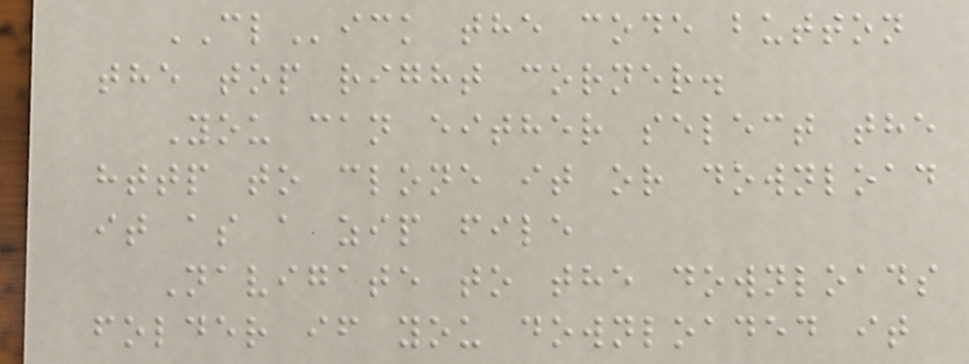CLick the code button
the top right corner.
You can either select the
http to clone it or download
it as a zip file
Navigate to the downloads
folder if you downloaded it
